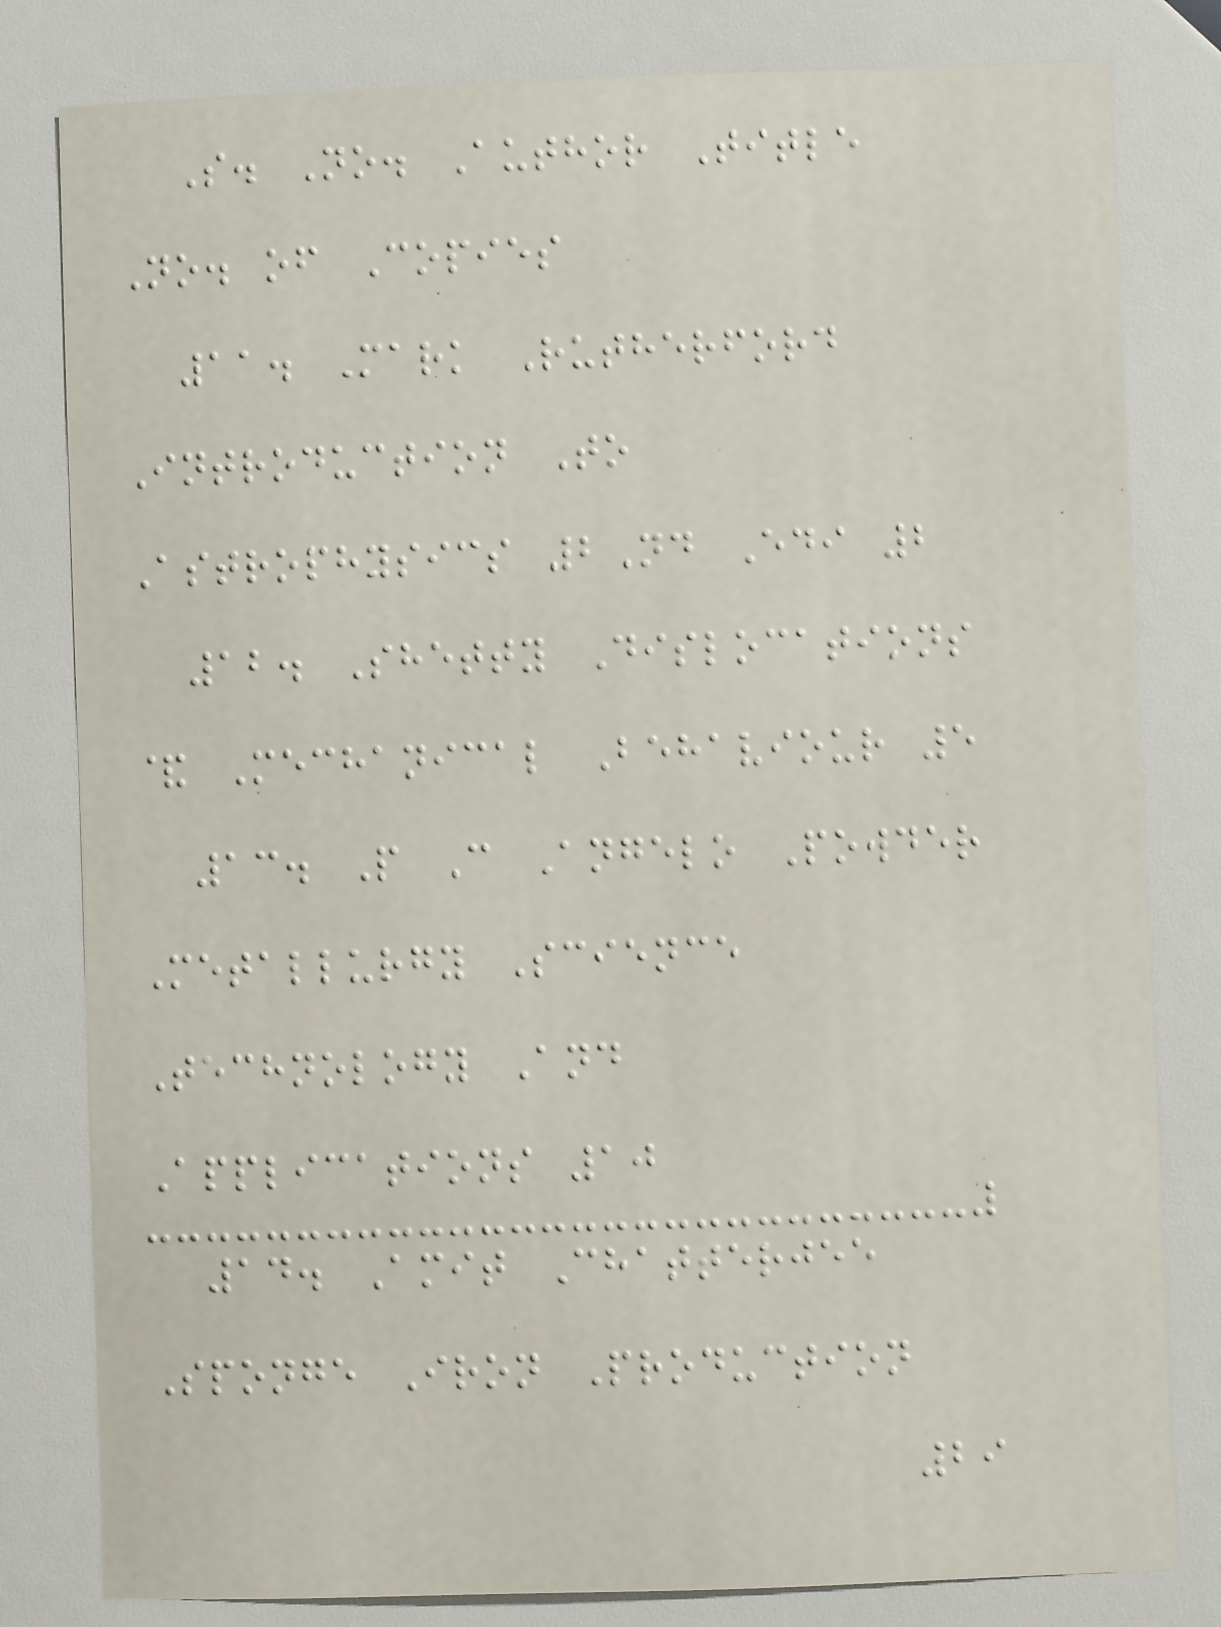S. No. Author Title
No. of Copies
11. Mark Rutherford
Introduction To
Astrophysics 2Nd Edi 2
12. Shetty Dislocations
& Mechanical Behaviour 5
13. P C Angelo Powder
Metallurgy Science
Technology And
Applications 10
14. Amit Chatterjee
Sponge Iron Production
29
